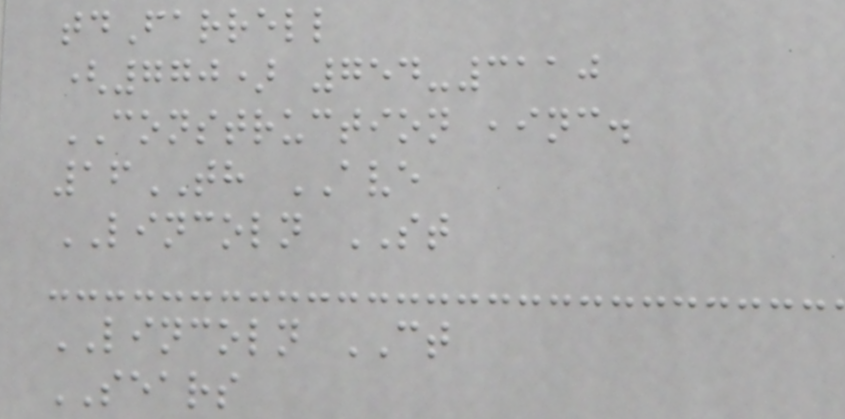tdFarrell
(770) 754-3110
CONSTRUCTION ,inc.
16TH AVE
LINCOLN ST
LINCOLN CT
SEARS
